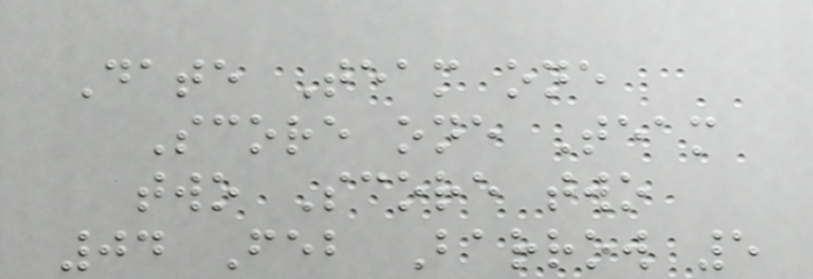Date Team one
Score one Team
two Score two
04 Feb Barrow 5
